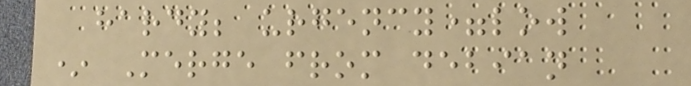hardy; urgency=low
* Merge from debian
